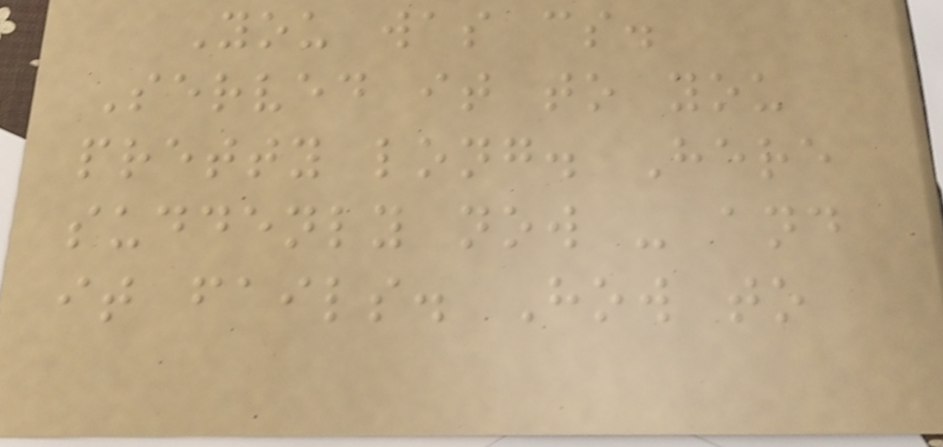You was cs.
Served it to you
pretty long. Here
suddenly now - and
it fails. How to
